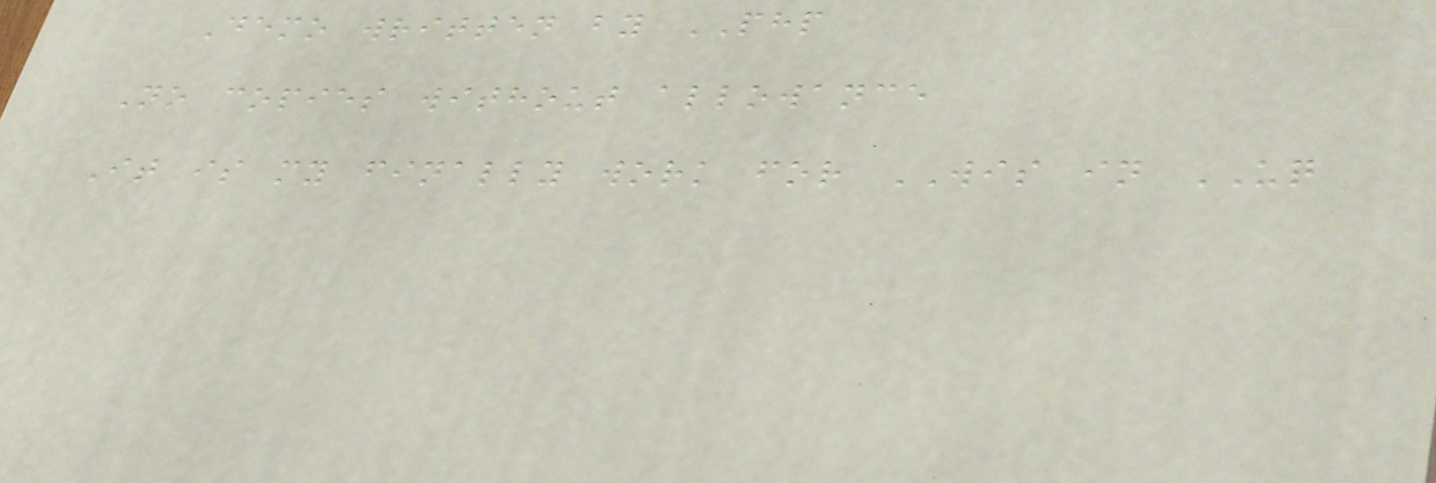Demo written by PHP
No copies without allowance
It is my finally work for WIS in UQ
